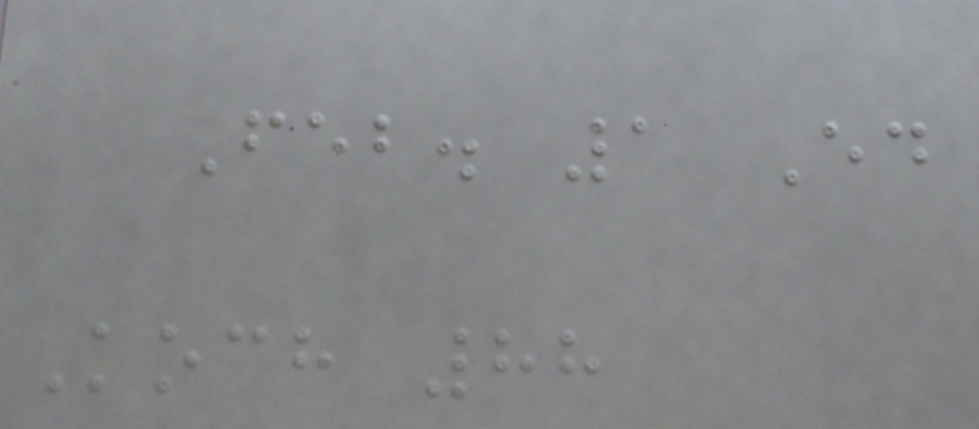Feb. 1 Ed
Koch 88
